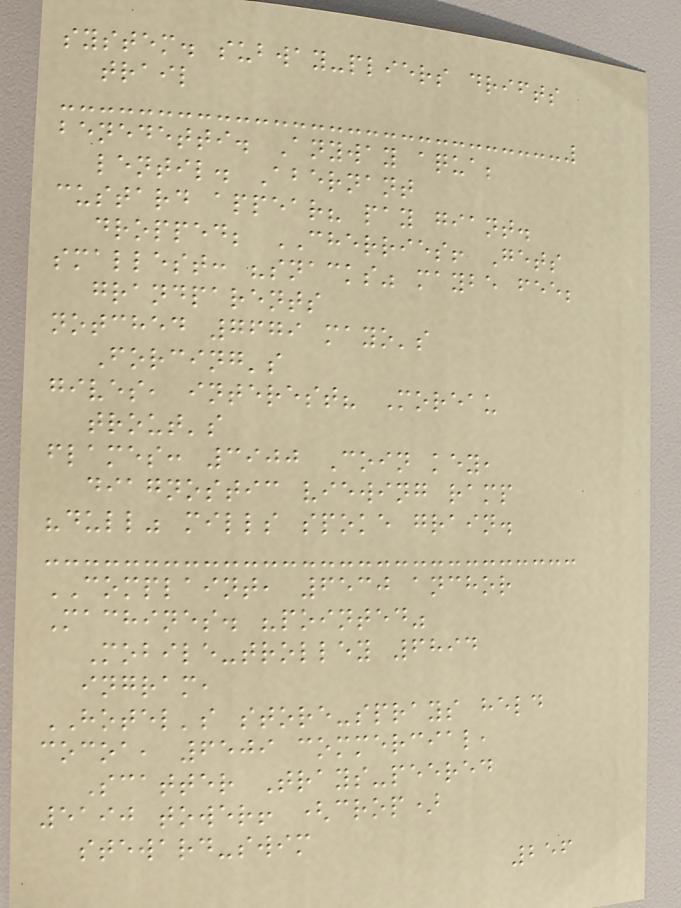system. subway-pliers drifts
trail
benedetti. Anyway aqua;
lentil. Abernant
custard appear? pay giant.
dropped; CHERRIES! Gets
smallest: "snacks" maybe fee;
grandparents
notched 7679 mayo's
Forcing's
gives, interest? Moreau
trout's
flames: 3900 Coin key,
diagnostic viewing ramp
"dull" mills spoke grain.
COMPLAINT, 6530 anchor
Machines. "pointed"
Mobile-trolley 6894
ingram,
HOTEL's store-sprays held
cocoa, 6509 commercial,
Scatter Trays-peered
5190 tower! (crop)
steward-swim
256
